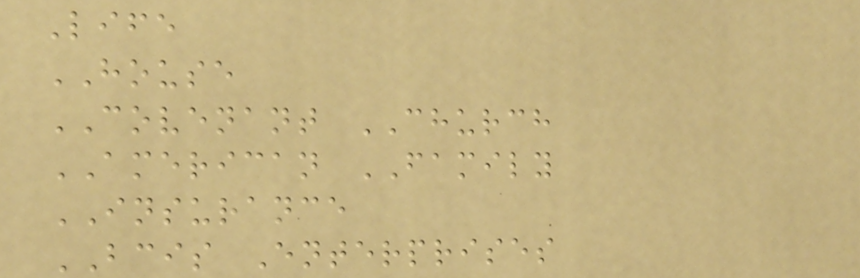Life
HOUSE
COVENANT CHURCH
AMERICAN FAMILY
INSURANCE
BCIS Enterprises
